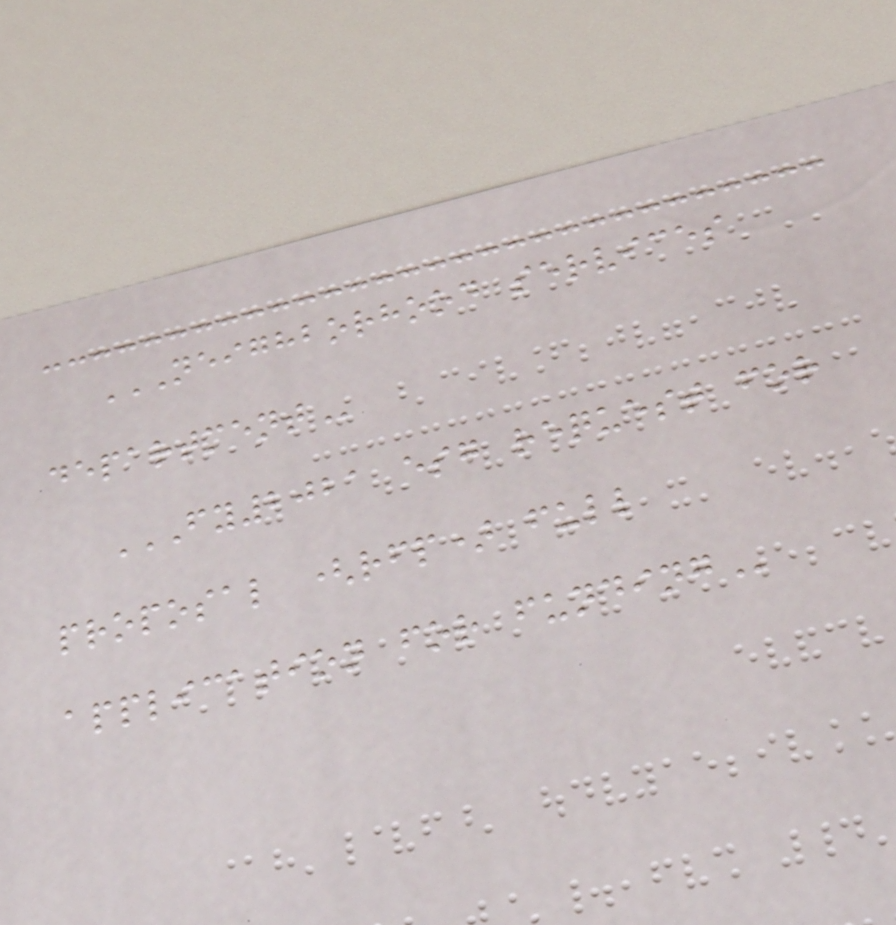NEIGHBORHOOD SERVICES
DEPARTMENT
FY2021 ESG REQUEST FOR
PROPOSAL (RFP) FULL
APPLICATION FOR FUNDING
